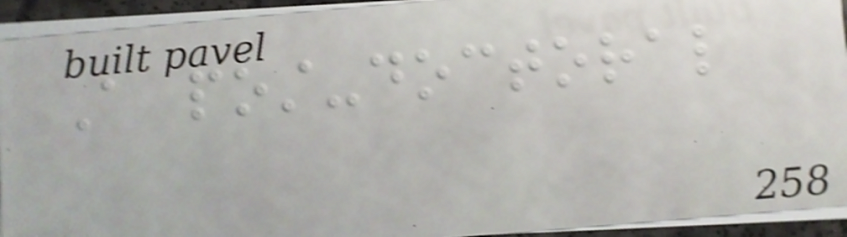A post-doctoral
